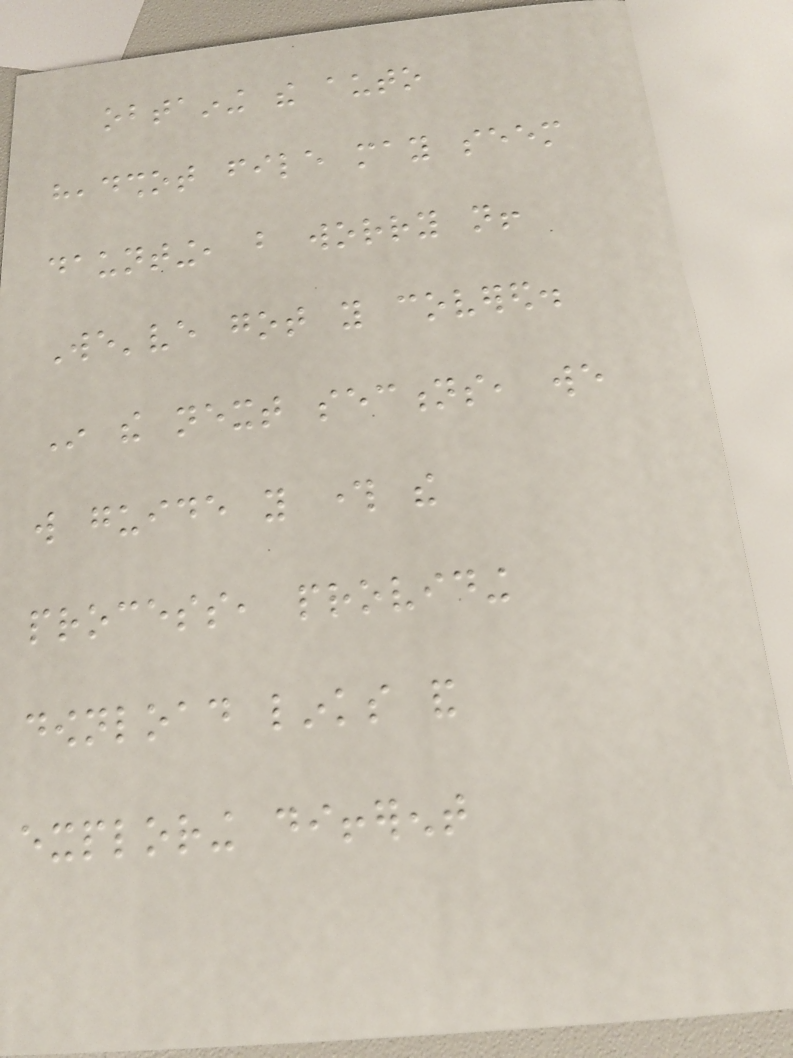obtaining the auto
headshot file may seem
daunting, but worry not!
We've got you covered.
In the next sections, we
will guide you through the
process, providing
download links and
exploring different
